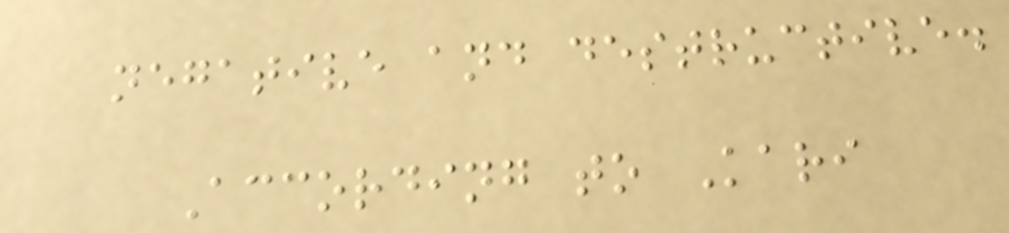negative and destructive.
According to Kari
